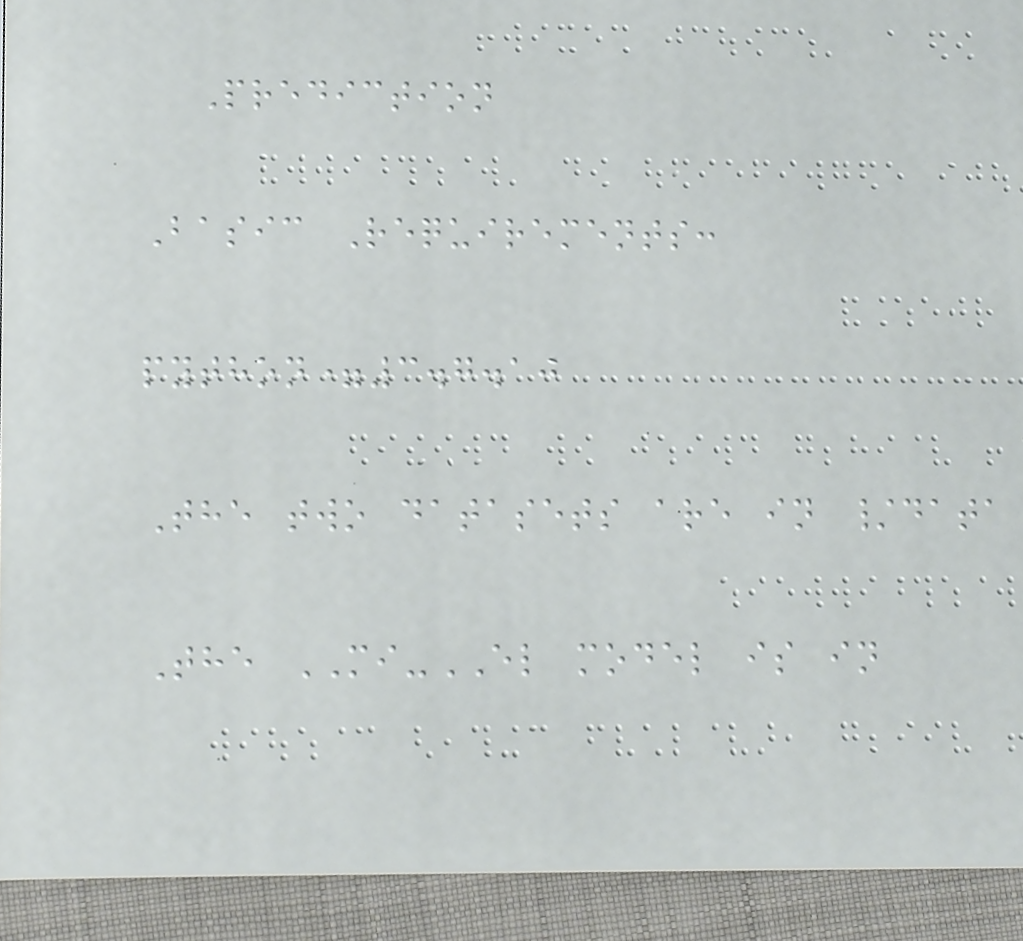Prediction
Basic Requirements:
python=3.7.10
The two datasets are in /data
The MI-EL model is in
